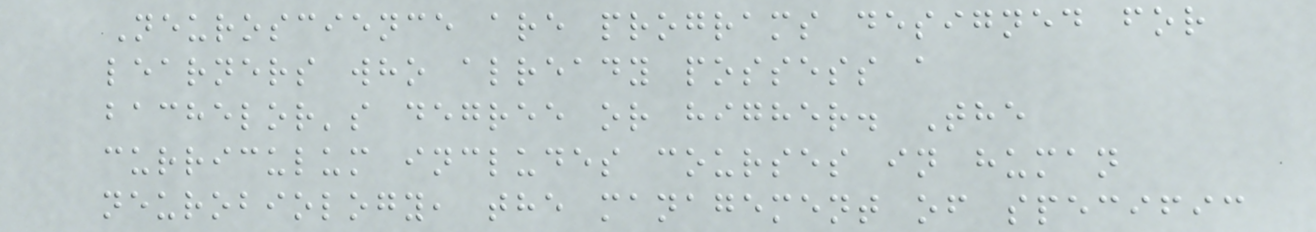Neuroscience are programs designed for
learners who already possess a
bachelor's degree or higher. The
curriculum includes courses in human
neurobiology, the management of specific
